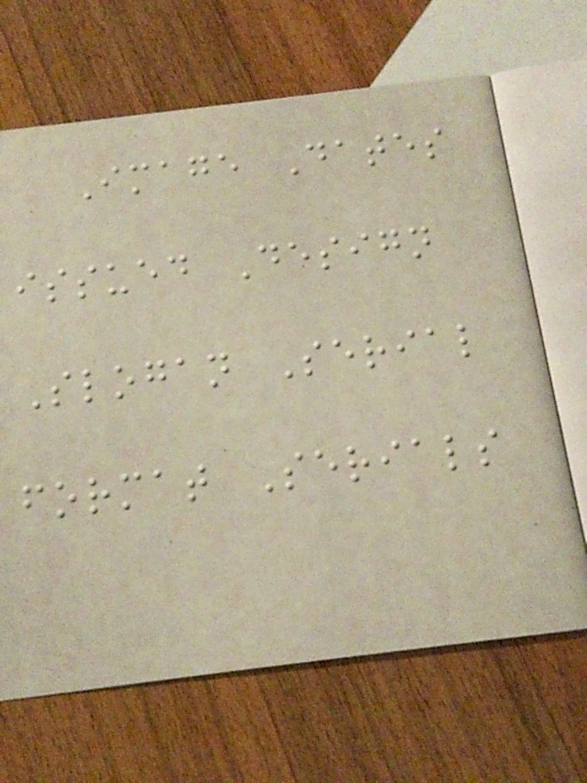Image Dates
issued Design
Slogan Serial
format Serials
